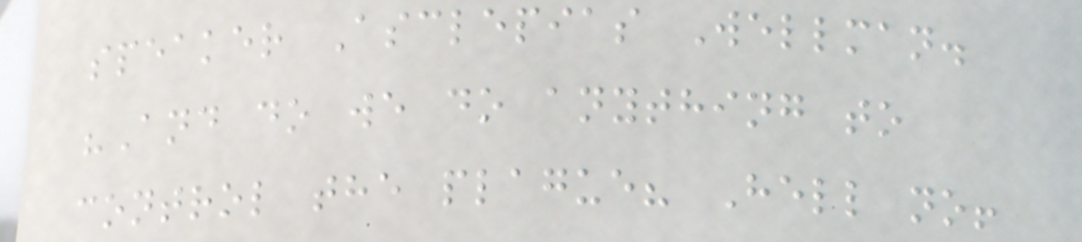speaker Asclepias Wellman.
"And do we do anything to
control the plague? Hell no!
